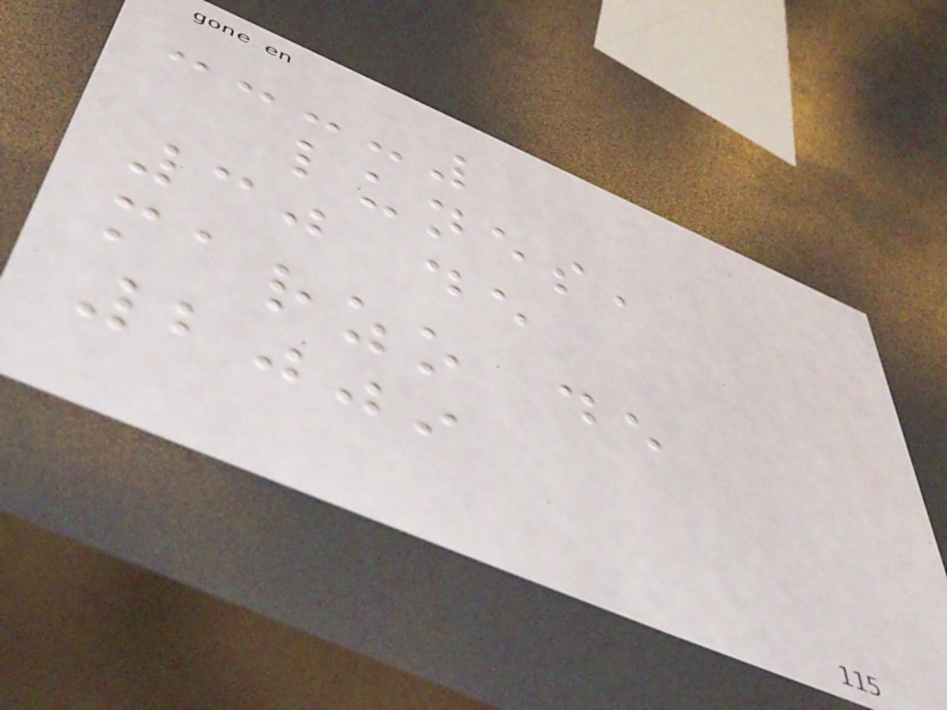lunes,
30 de
marzo de
2009
